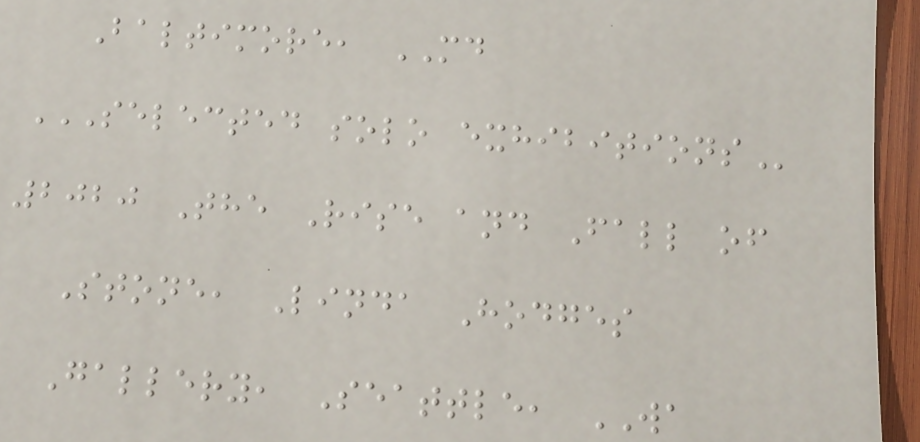Baltimore, MD
SELECTED SOLO EXHIBITIONS
2020 The Rise and Fall of
Stone, Linda Hodges
Gallery, Seattle, WA
